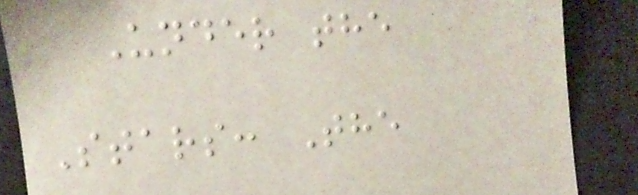Under the
Stars: The
